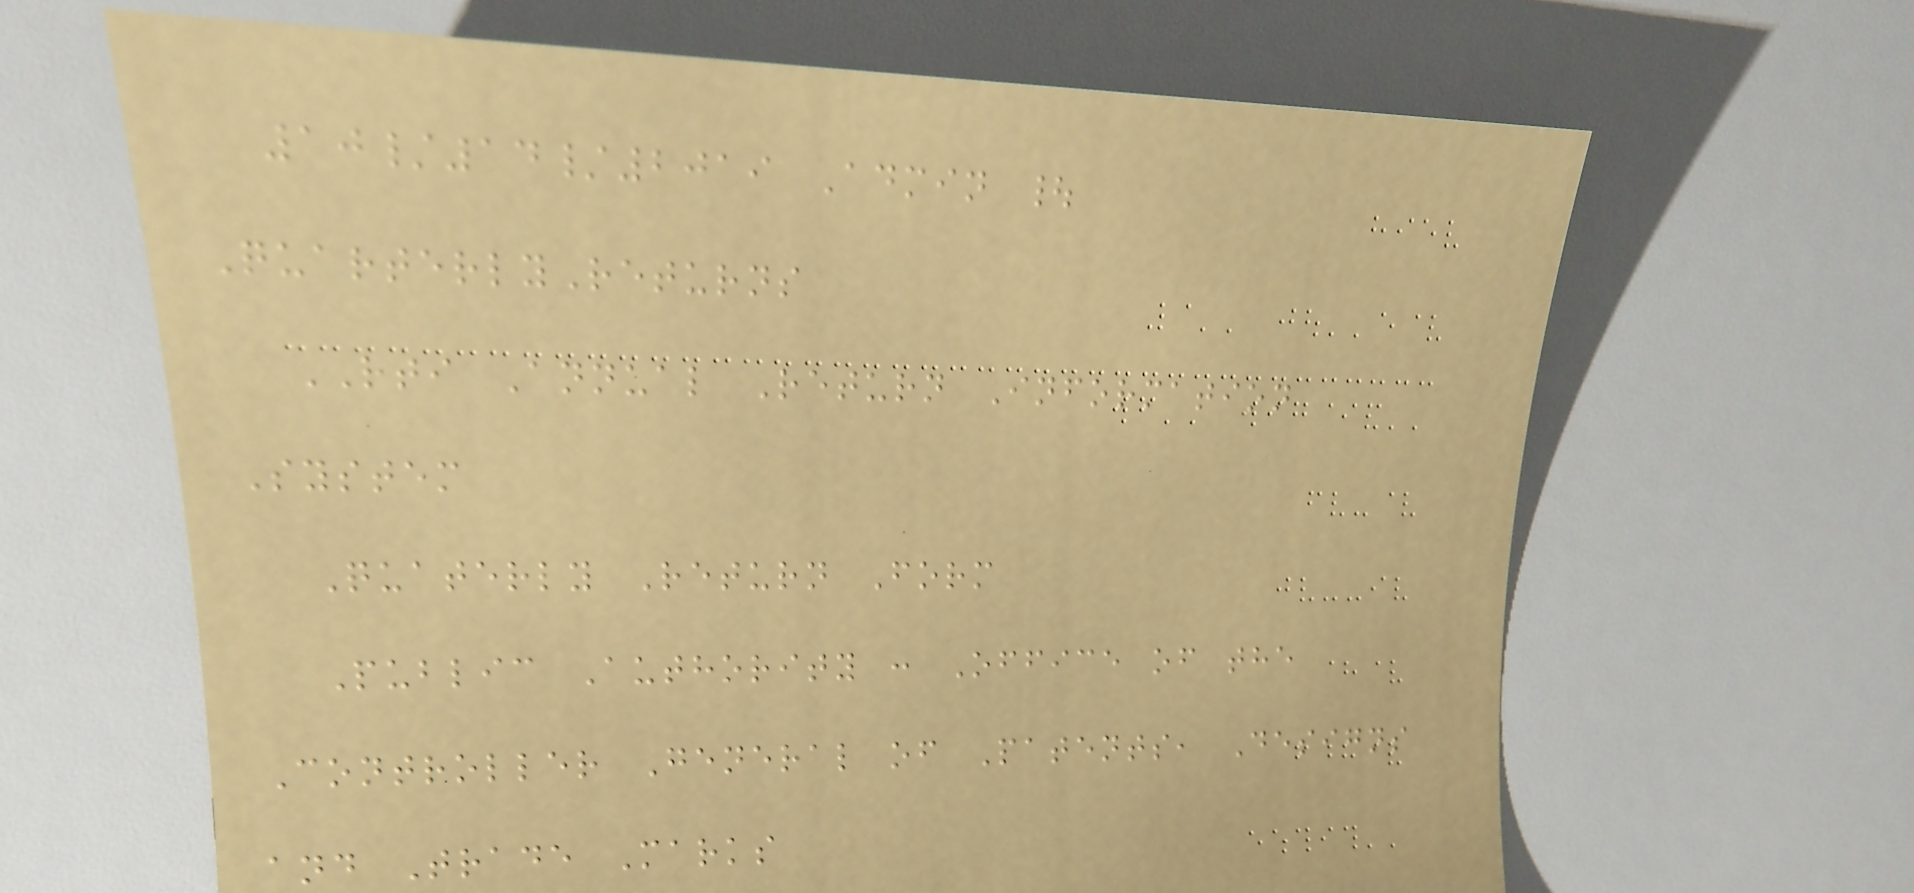10/14/2019 Admin |
QuarterlyReturns
RTI Annual Return Information
System
Quaterly Return Form
Public Authority : Office of the
Controller General of Patents, Designs
and Trade Marks
